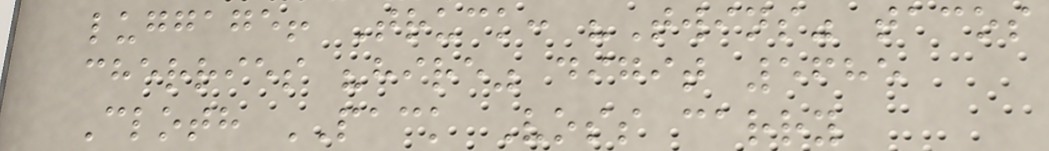luggage! Truck: "Twins" tacos
cherries "hire" digit 5685
Cloth PACK Voss carry
